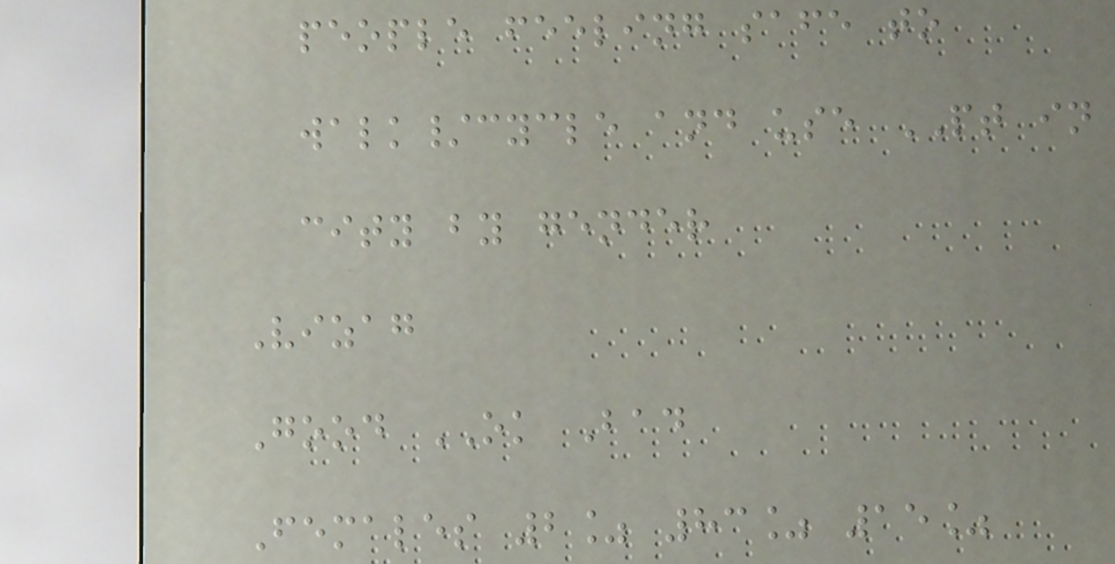people feeling safe to
walk/cycle and use PT in
city by gender
Vizag
Good OK Bad
Females 2% 83% 15%
